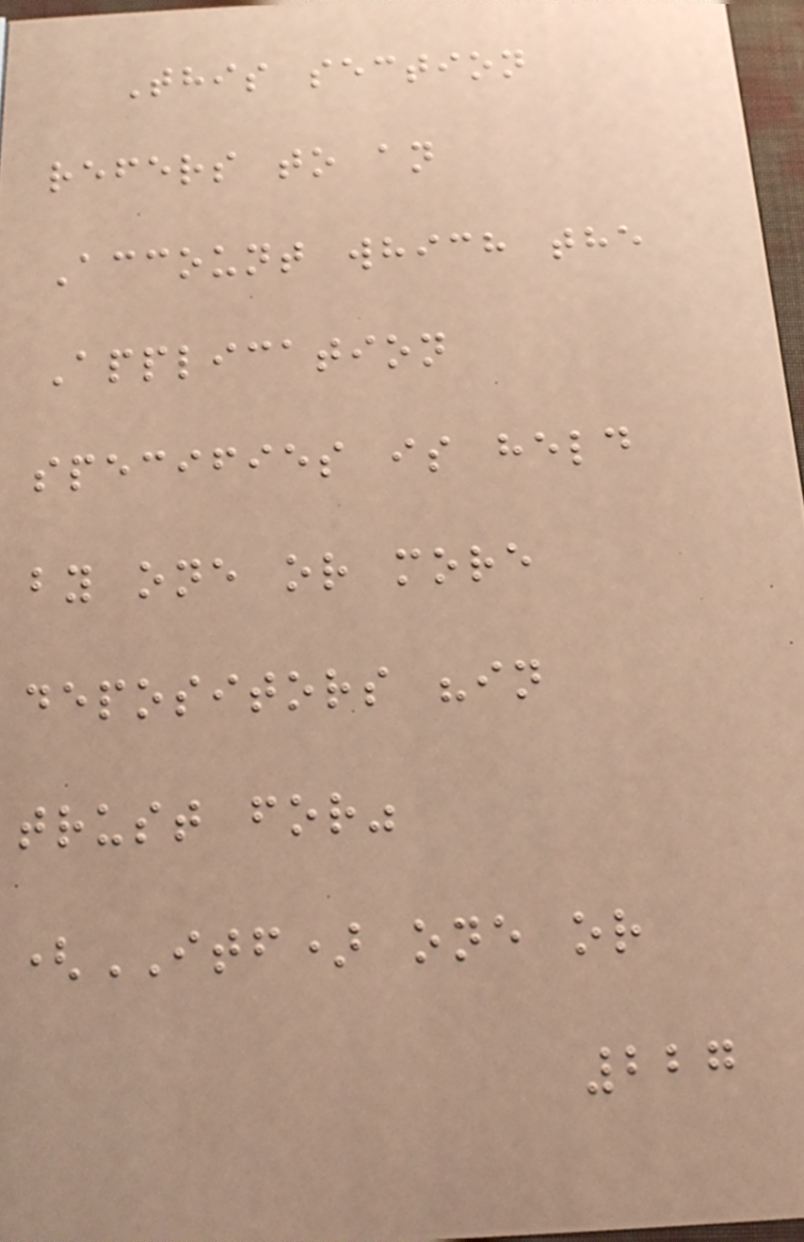This section
refers to an
Account which the
Application
specifies is held
by one or more
depositors "in
trust for"
(ITF) one or
227
